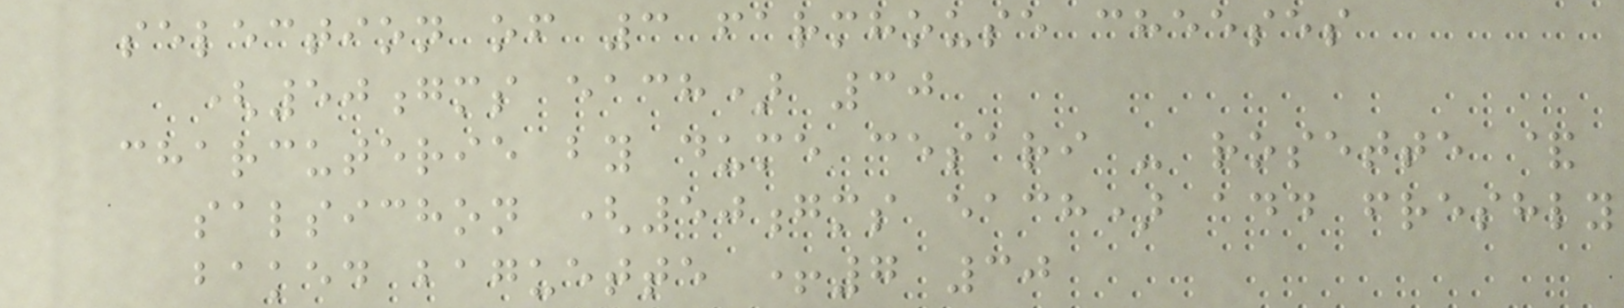selection of 3 farmhouse cheeses
(50gms each) 30
charcuterie by dume cesari - rosette &
salsichon (50gms each) add freshly
baked baguette +7 30
